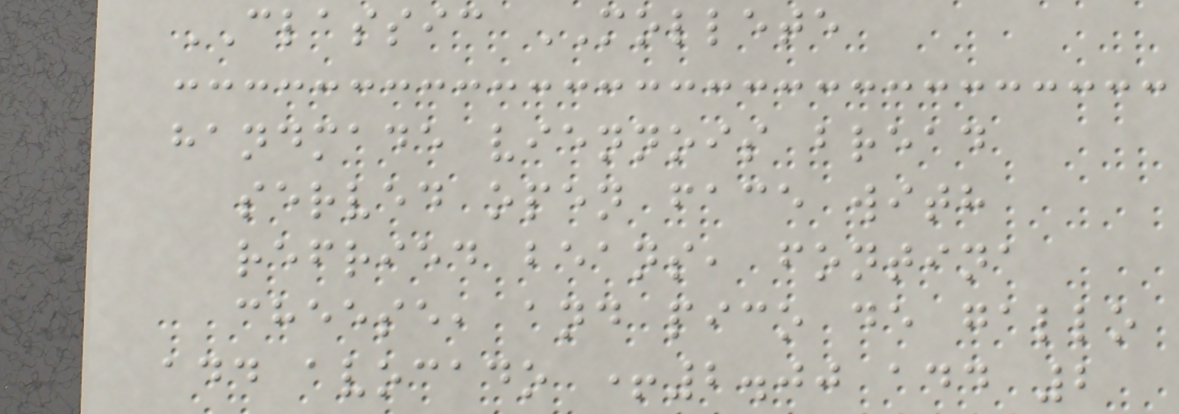CLASSIC MOLLETE
handmade viennois bread
served open face with
refried beans, fontina
cheese, and pico de gallo
add avocado +2.00 add 2
